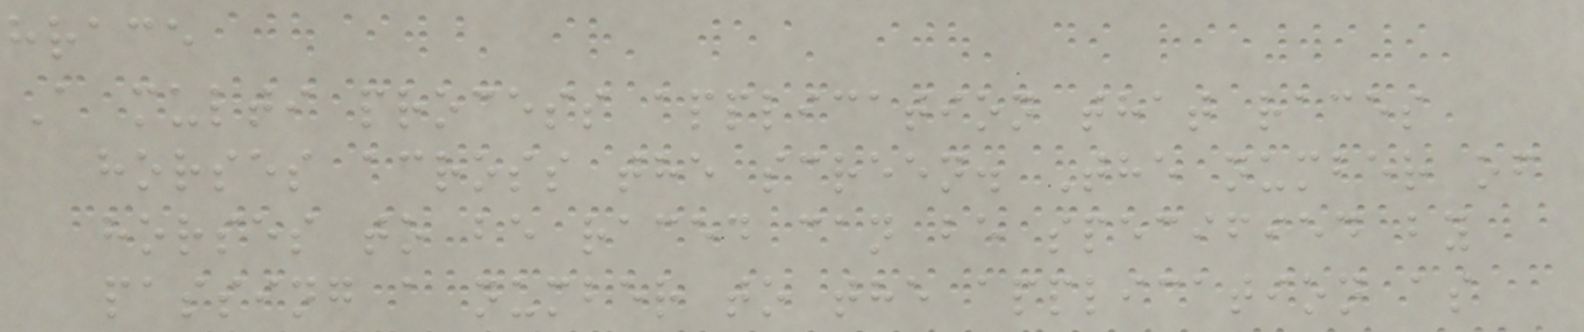hrace
A multi process application that races
horses across the screen. The number of
horses to be raced can be specified by
passing a number to the application as
